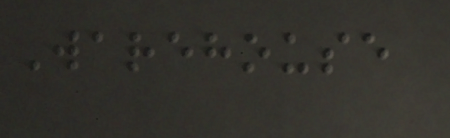Warehouse
